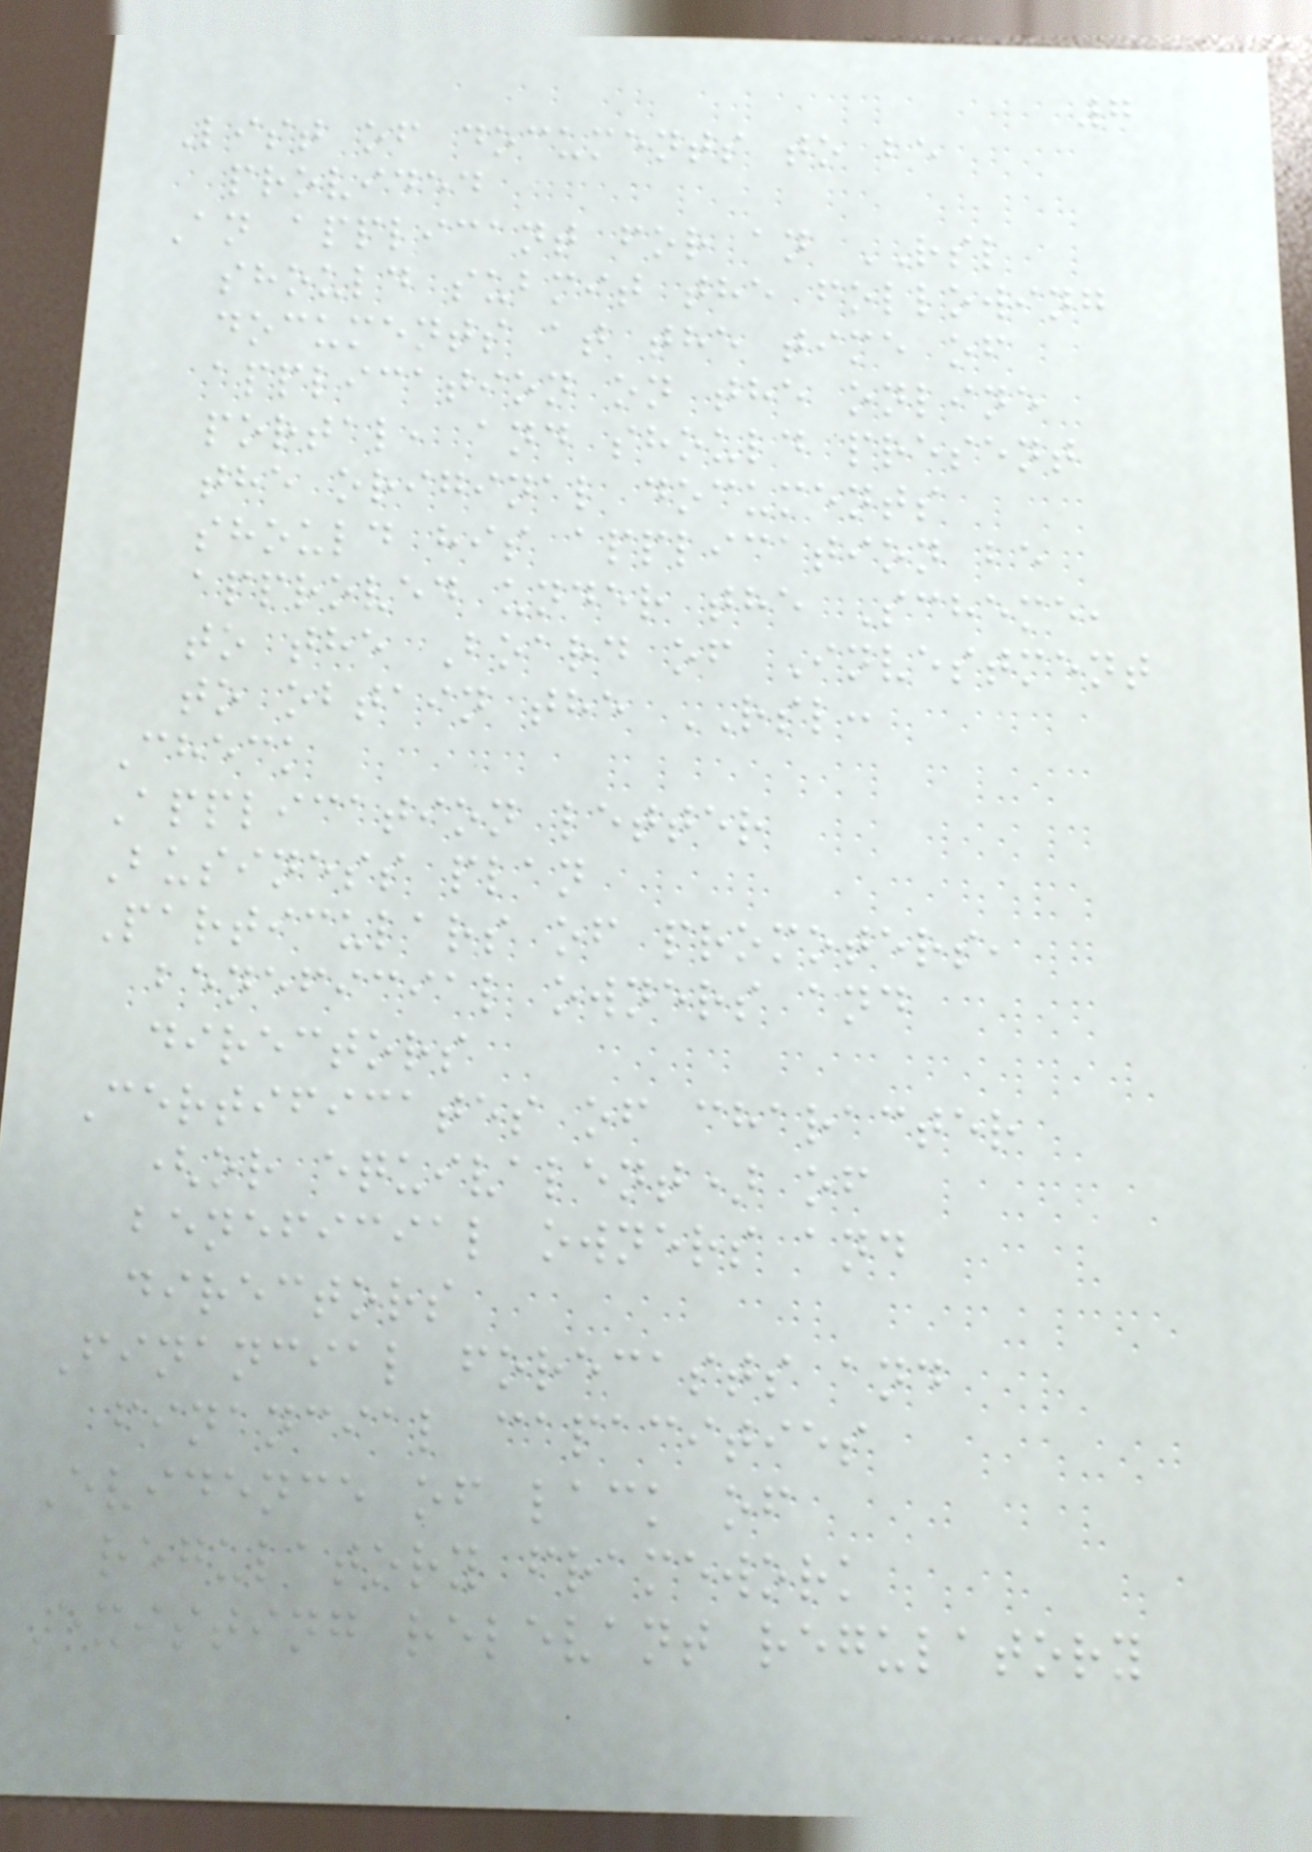7
List of documents to be
provided
An applicant for an RSL
should submit the following
documents at the time of
application on the online
portal, and should present
the original documents
should his application be
approved under the Scheme,
to the Board of Investment
to obtain the RSL:
Check
Application letter
Business plan
Particulars of promoters,
beneficial owners and
directors
Certificates of character
(or equivalent) of
beneficial owners and
directors
Financial forecasts and
financial capacities
Evidence of lack of
regulatory framework
Existing relevant regulatory
